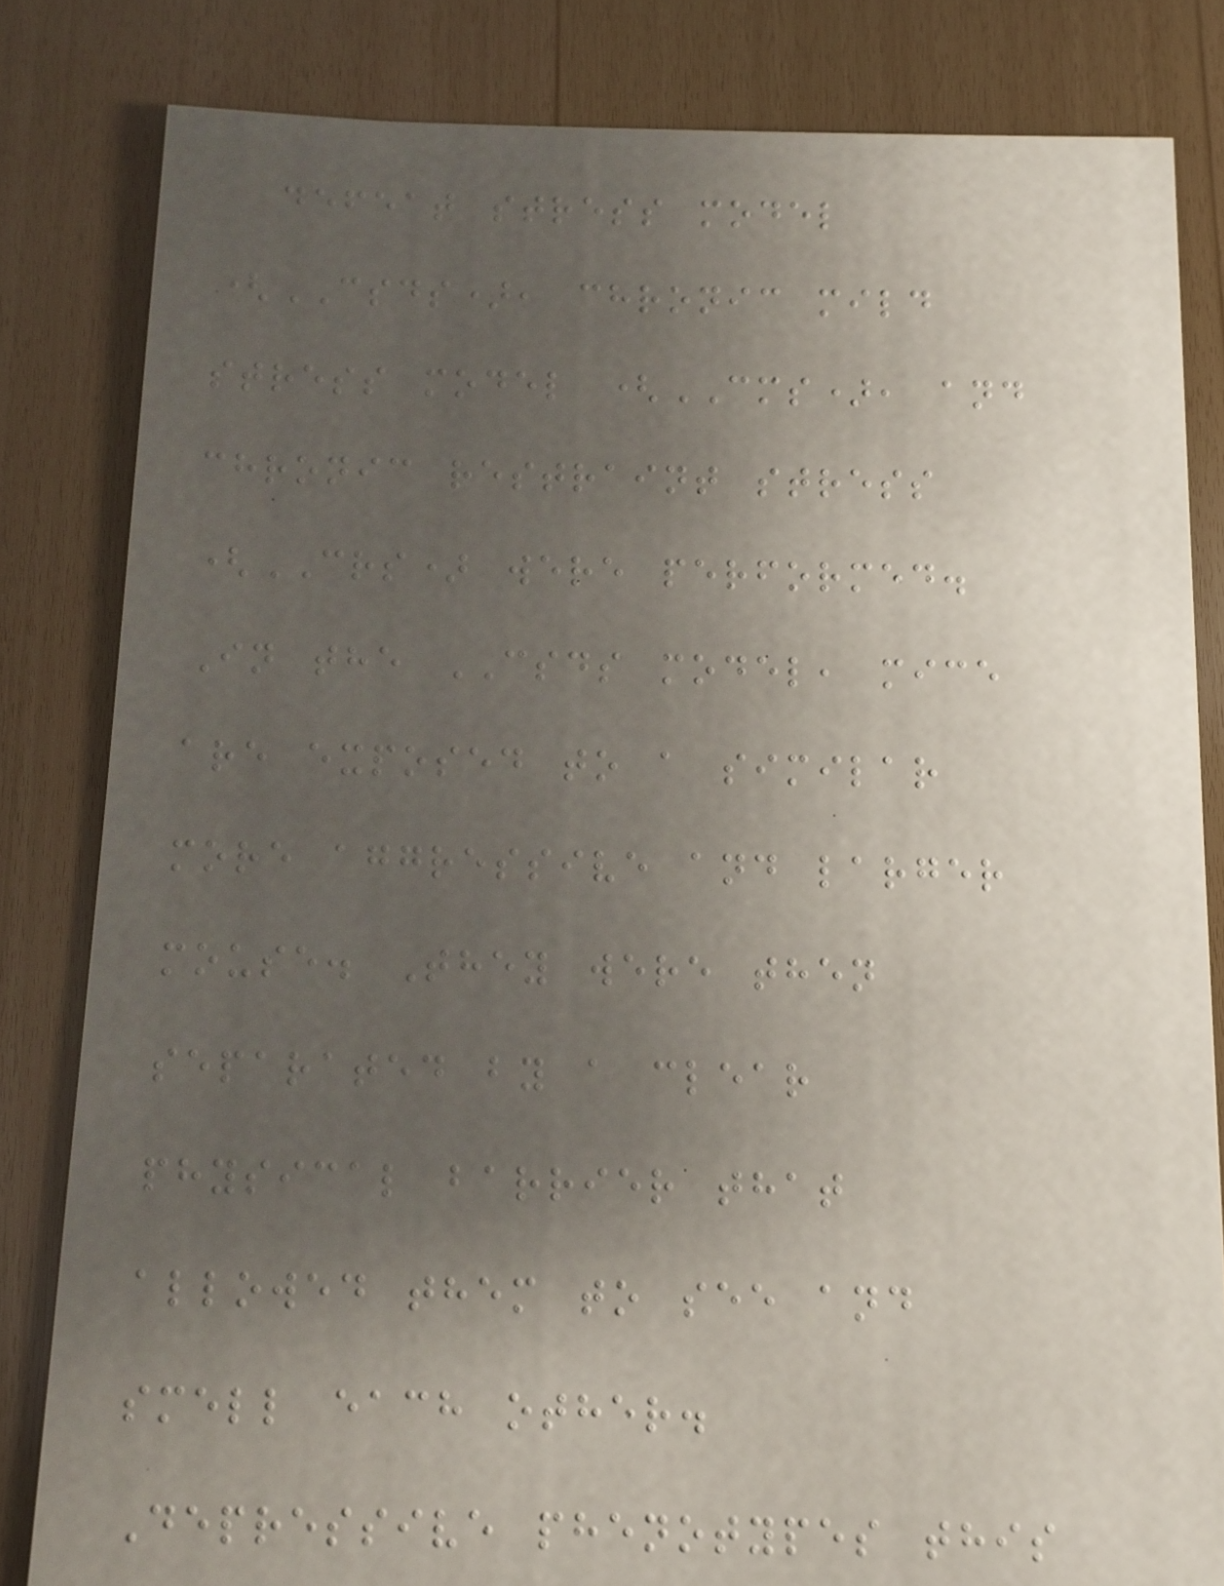defeat stress model
(CSDS), chronic mild
stress model (CMS), and
chronic restraint stress
(CRS) were performed.
In the CSDS model, mice
are exposed to a similar
more aggressive and larger
mouse. They were then
separated by a clear
physical barrier that
allowed them to see and
smell each other.
Depressive phenotypes this
